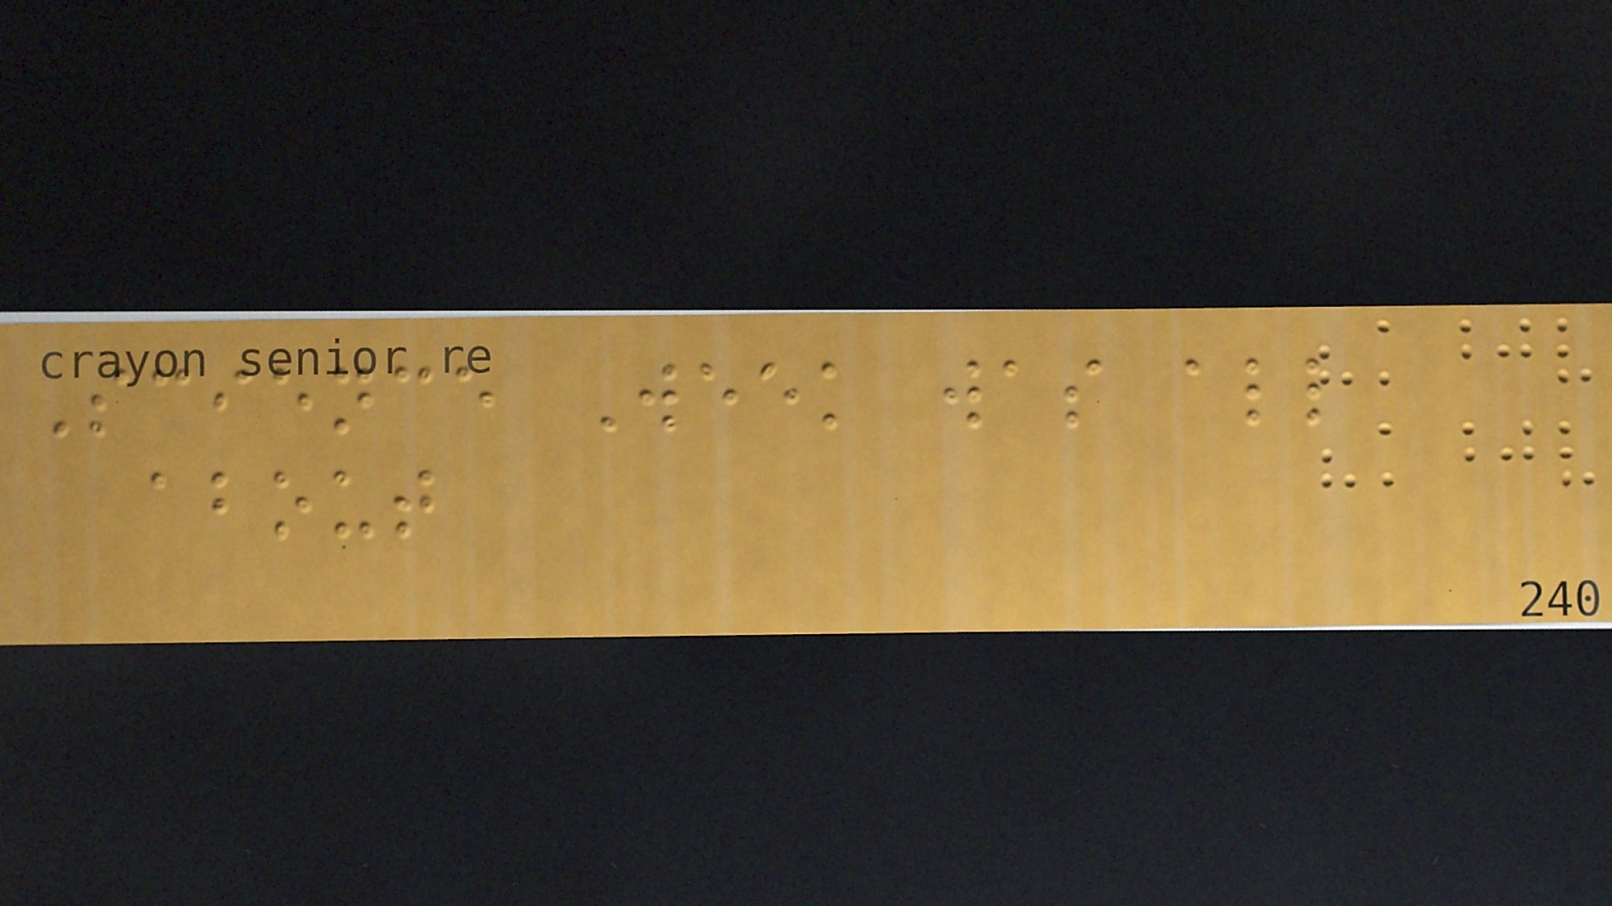Science Week was all
about
